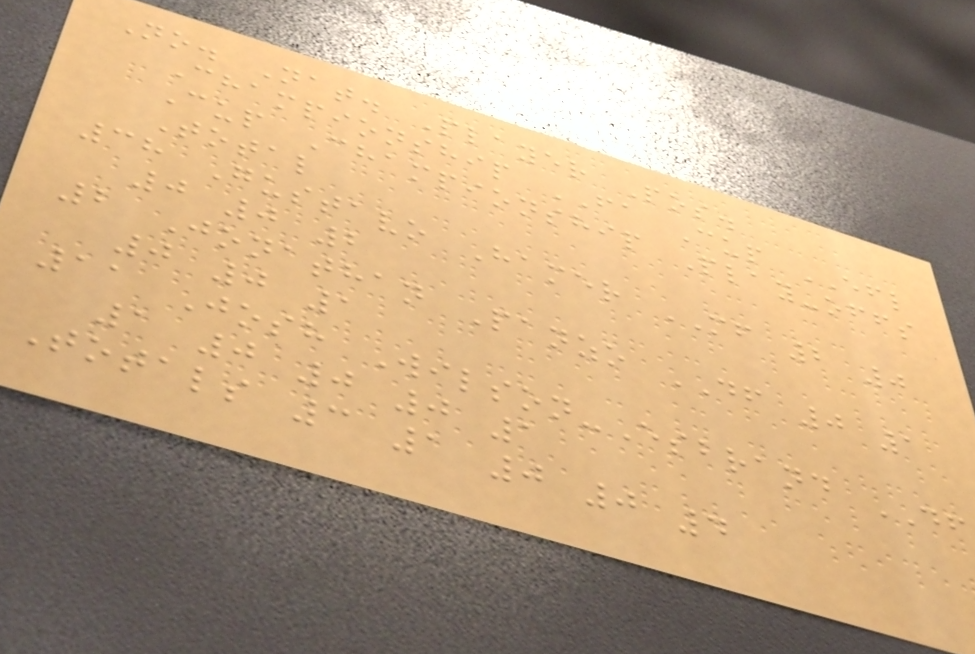No. Nat. Player Pos.
Championship FA Cup EFL
Cup Championship Play-offs
Total
38 Gustavo Hamer MF 2 0
0 0 2
2 Jonathan Panzo DF 0 1
0 0 1
11 Josh Wilson-Esbrand DF
1 0 0 0 1
Totals 3 1 0 0 4
